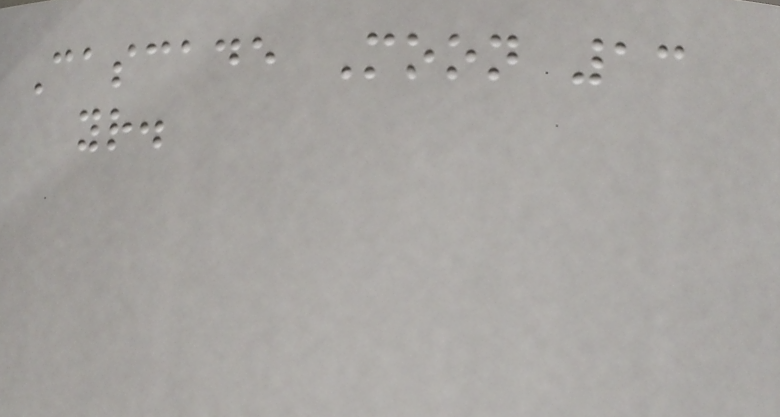Cascade Moon 13
yr.
